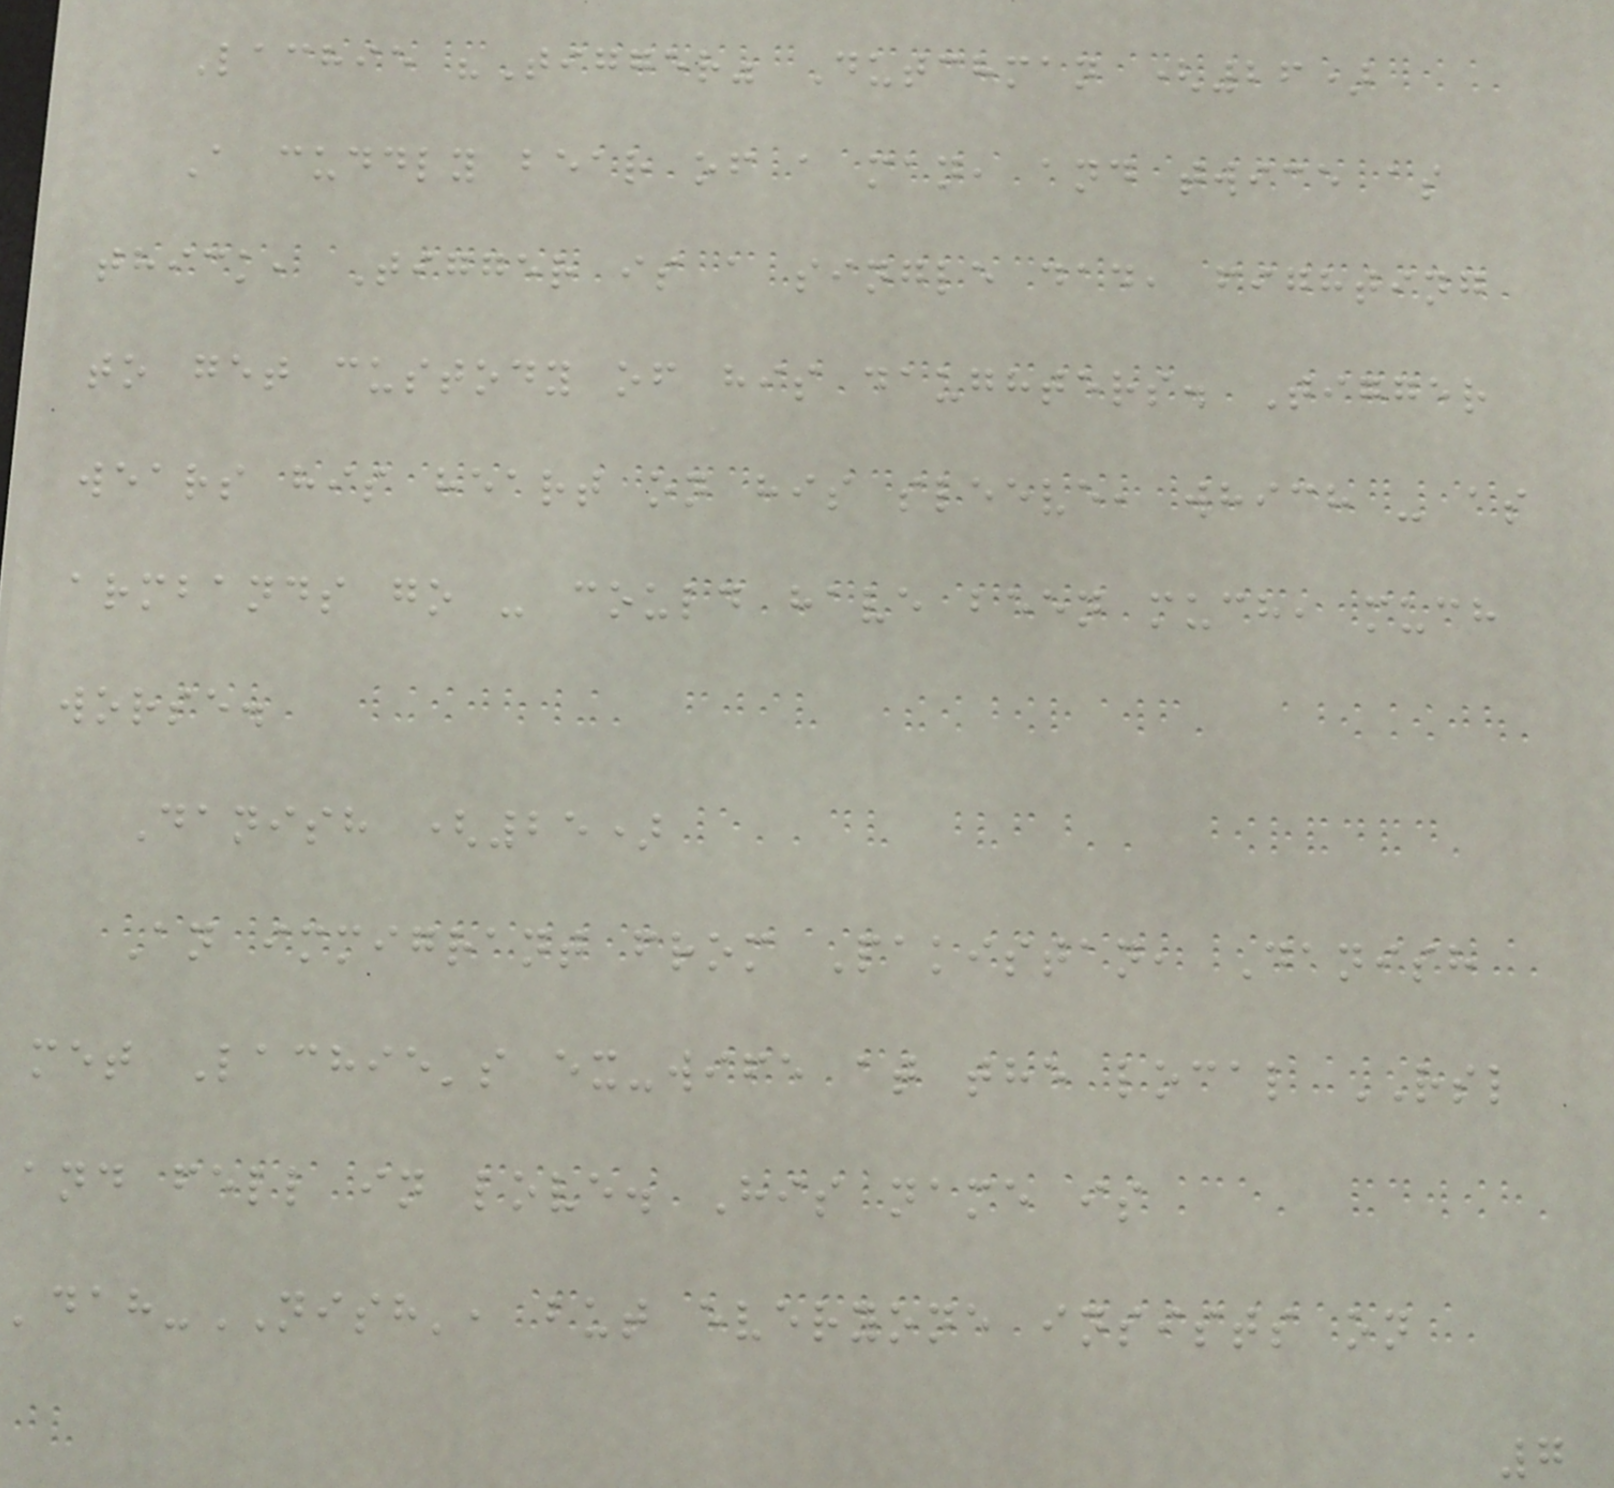Lachie "Tigger" Dutchman (26)
A cuddly bear of a man, and twice as
thick, Tigger is a single dad, fighting
to get custody of his daughters. Tigger
wears his heart on his sleeve, which - as
armbands go - could have been much, much
worse.
Danish (25)
An immigrant from Pakistan, Danish
met Lachie's ex-wife at the local RSL
and fell in love. His name is
'dah-NISH', but everyone insists on
7
